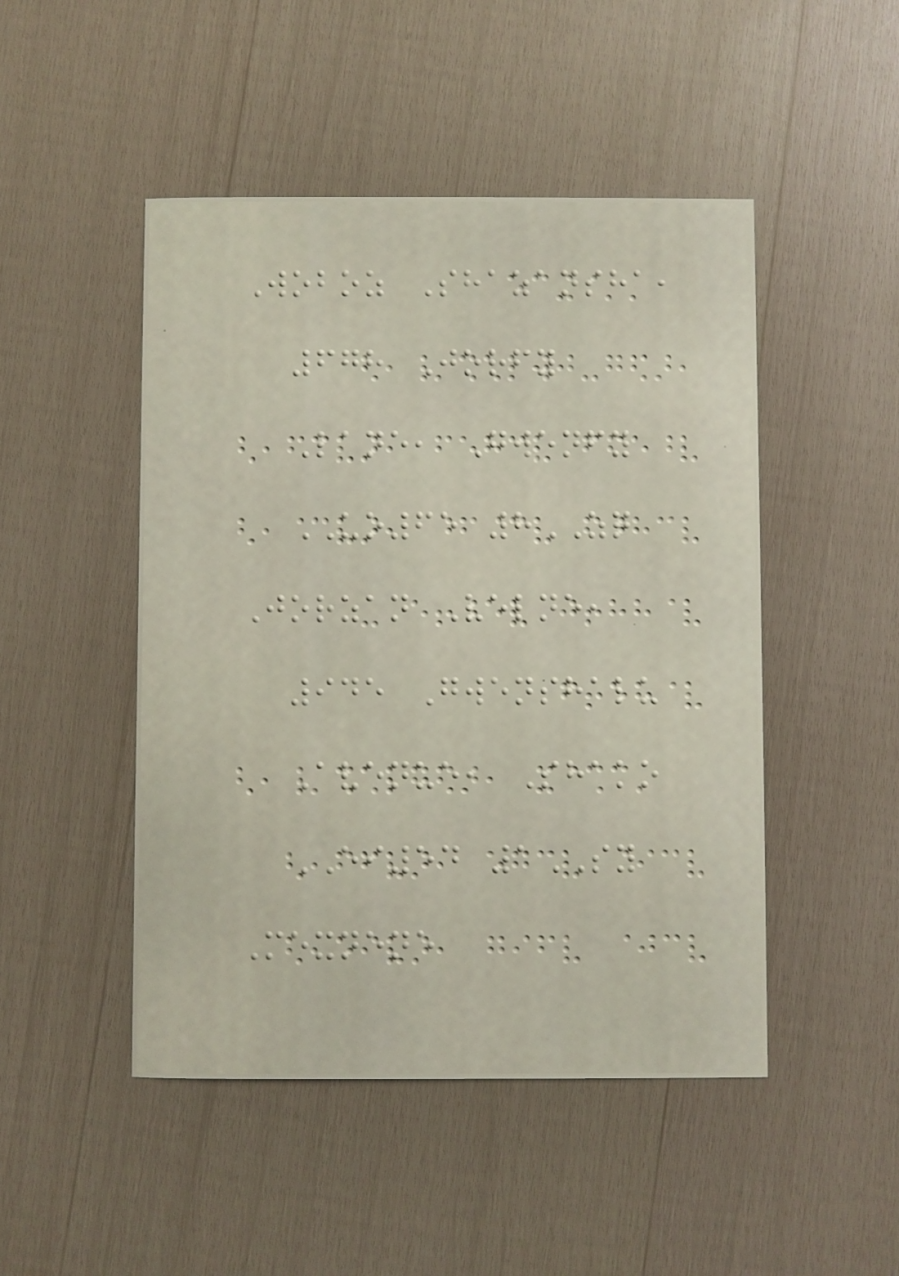Woboz Shazansha,
678 Jorfy
Lane, Gwenfy
UO65 8ZQ
Jorzan Velne,
945 Gwenshalu
Avenue, Shako
EI54 1SY
Mexnene
